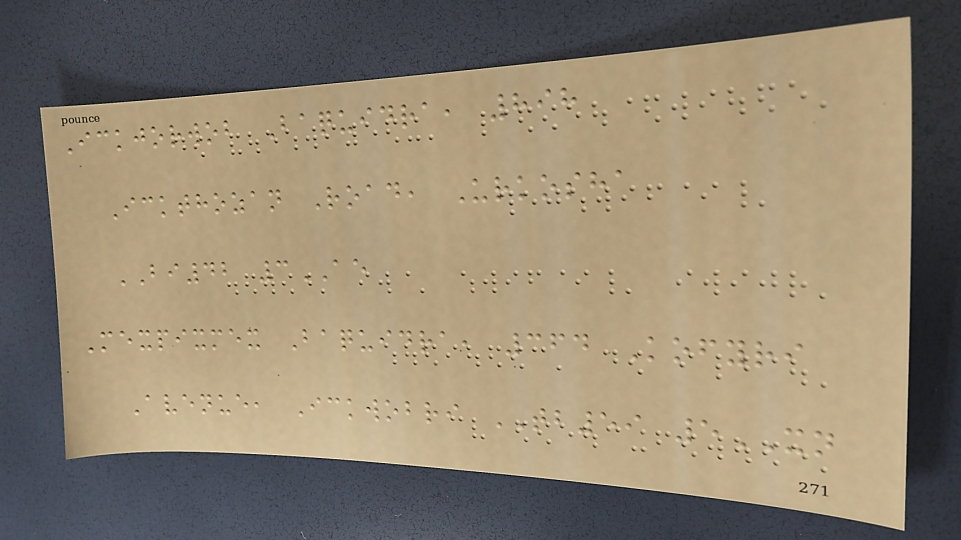Ickjorwob Baquidra, 898
Ickthozan Road, Urkosha
BI42 3AE
Mexpixmex Baquidra, 364 Kofyri
Avenue, Ickwobri TB59 5XN
